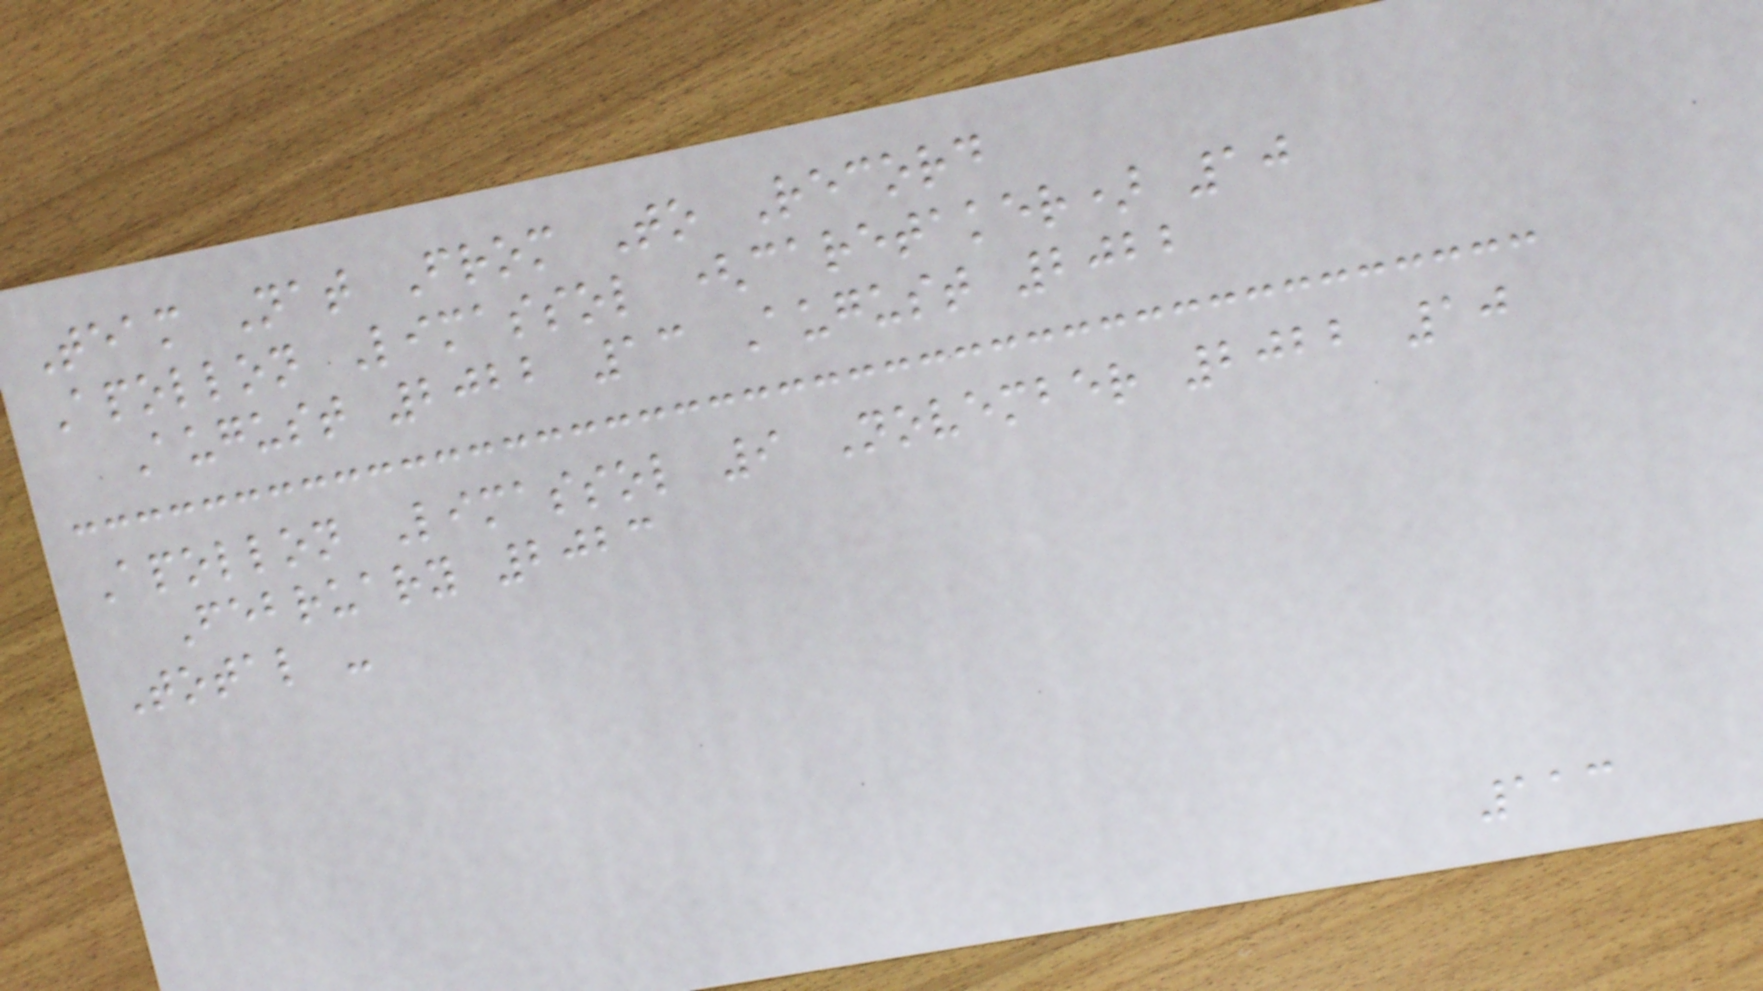Team Nat From To Record
Apollon Limassol (caretaker) 10
August 2022 13 August 2022
Apollon Limassol 9 November 2022 10
February 2023
Total -
113
